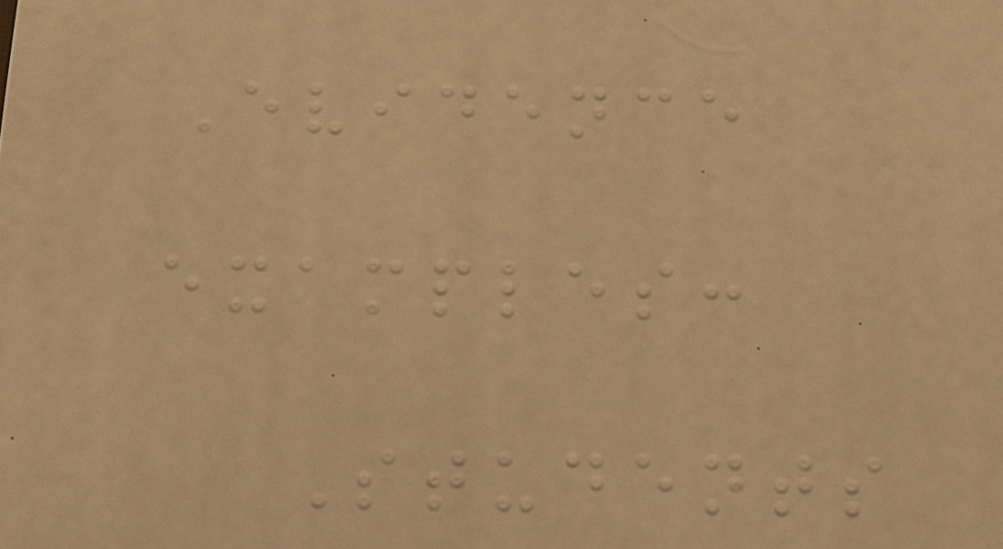Evidence
examples:
Students
